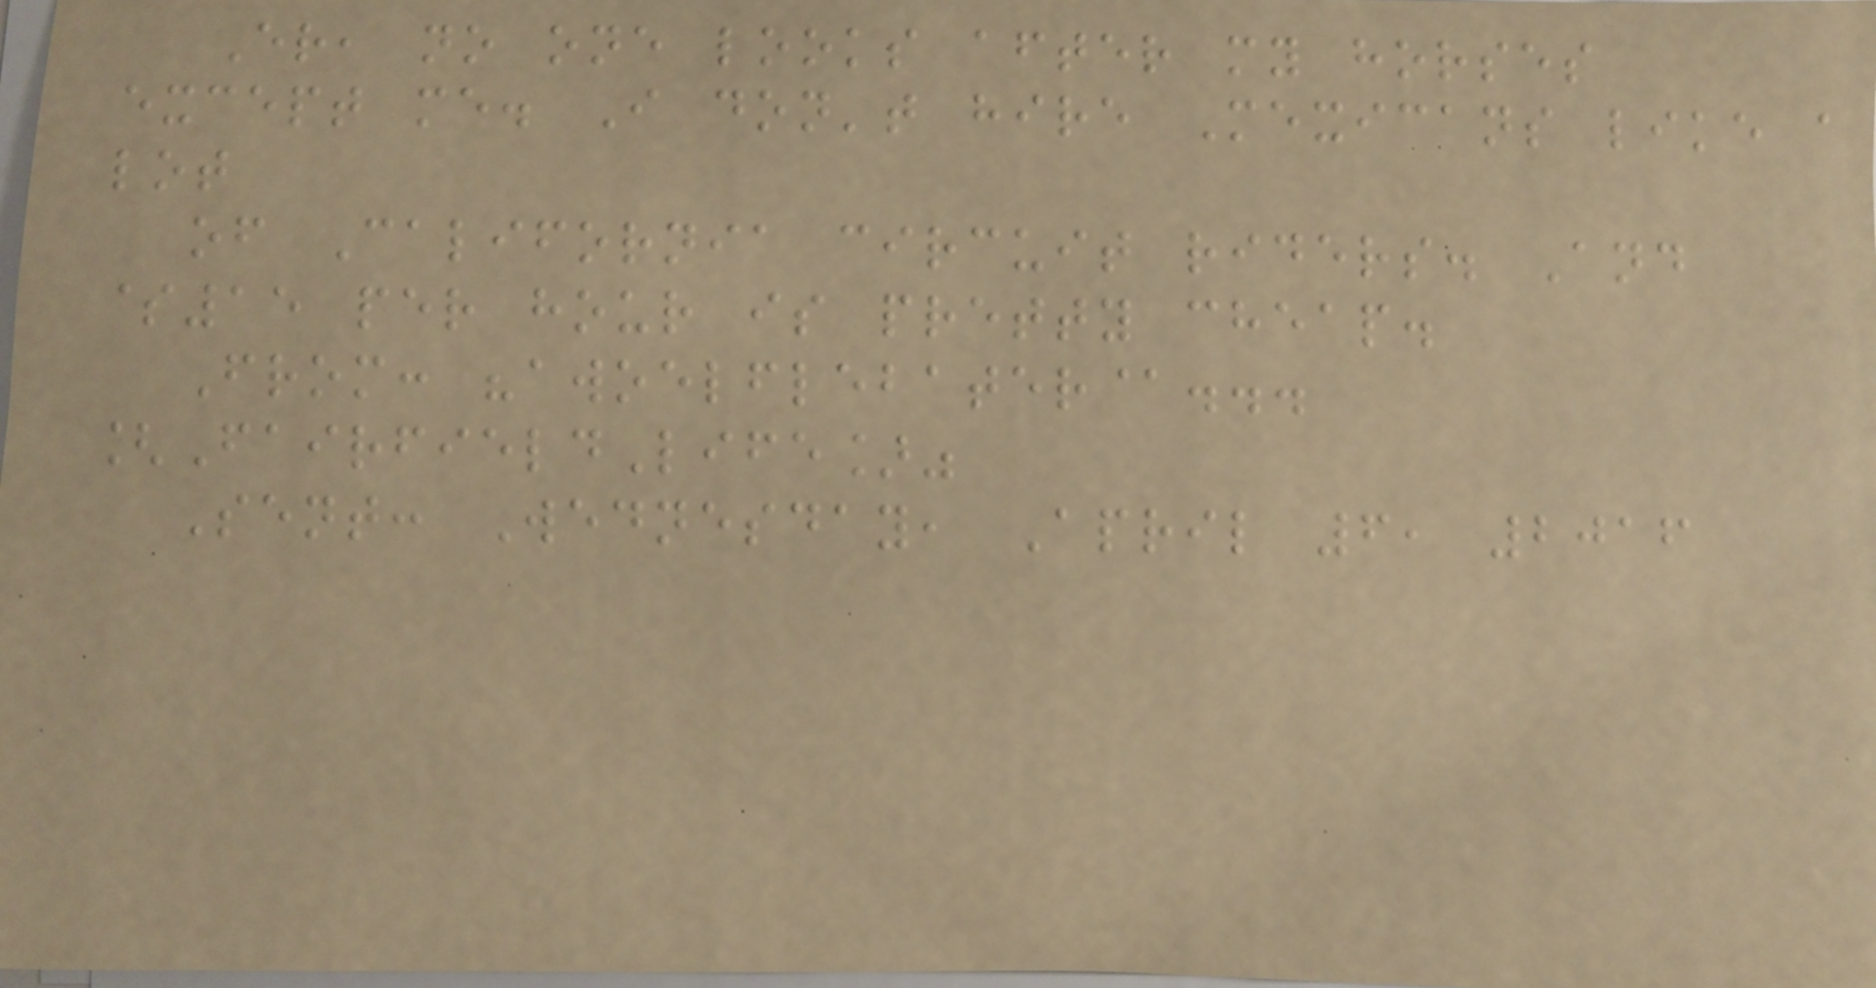Er, no one looks after my horses
except me. I don't hire Mexicans like a
lot
of California circuit riders. And
$15 per hour is pretty cheap.
From: "awoelflebater@...
[FairfieldLife]"
Sent: Wednesday, April 6, 2016
